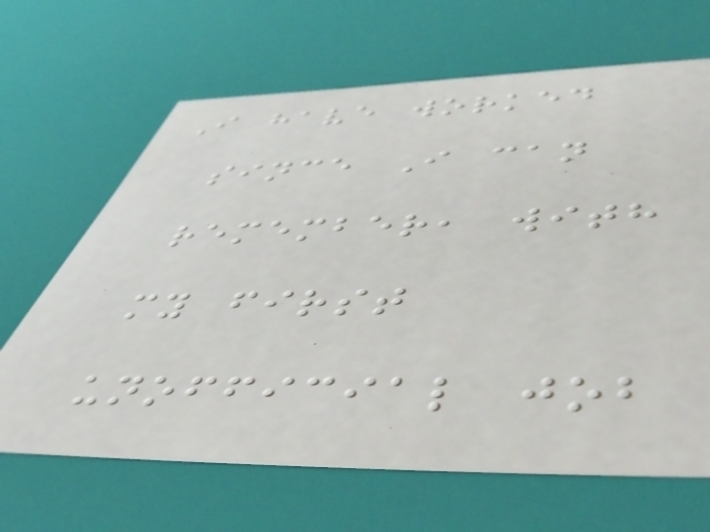I have worked
since I can
remember, with
my first
unofficial job
